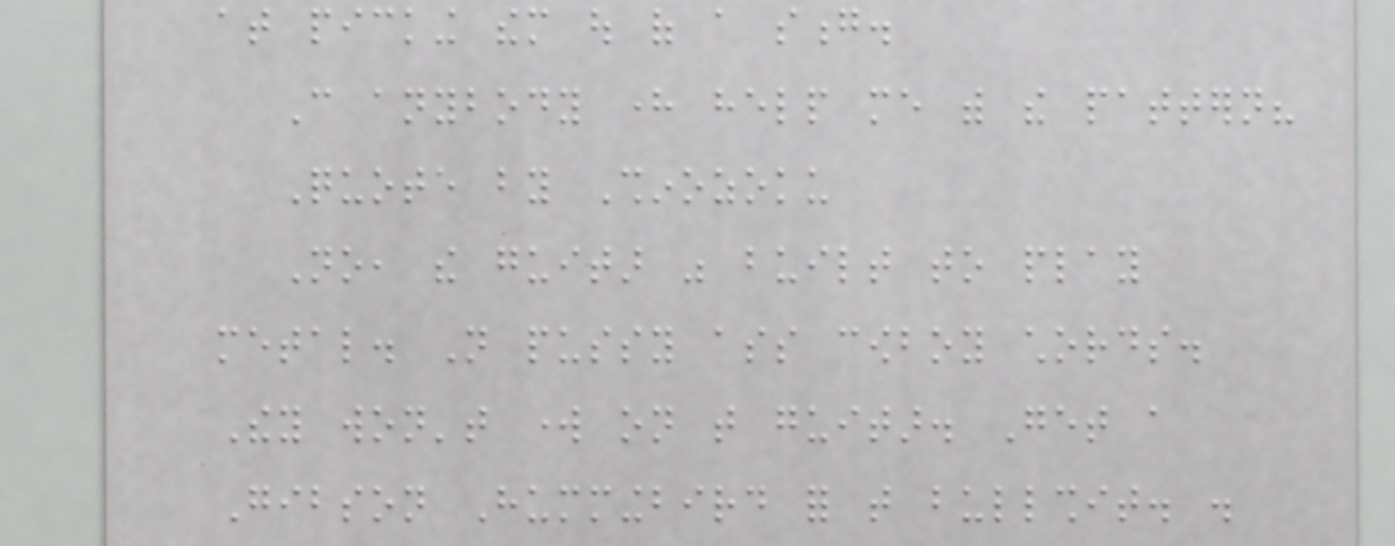at picking them out of a song.
Can anybody here help me with the pattern?
Quote by Shinozoku
No, the guitar was built to play
metal. Not pussy ass cowboy chords.
They won't work on that guitar. Get a
Gibson Hummingbird for that bullshit. .
